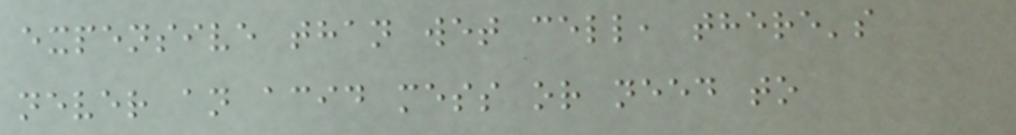expensive than wet cell, there's
never an acid mess or need to
